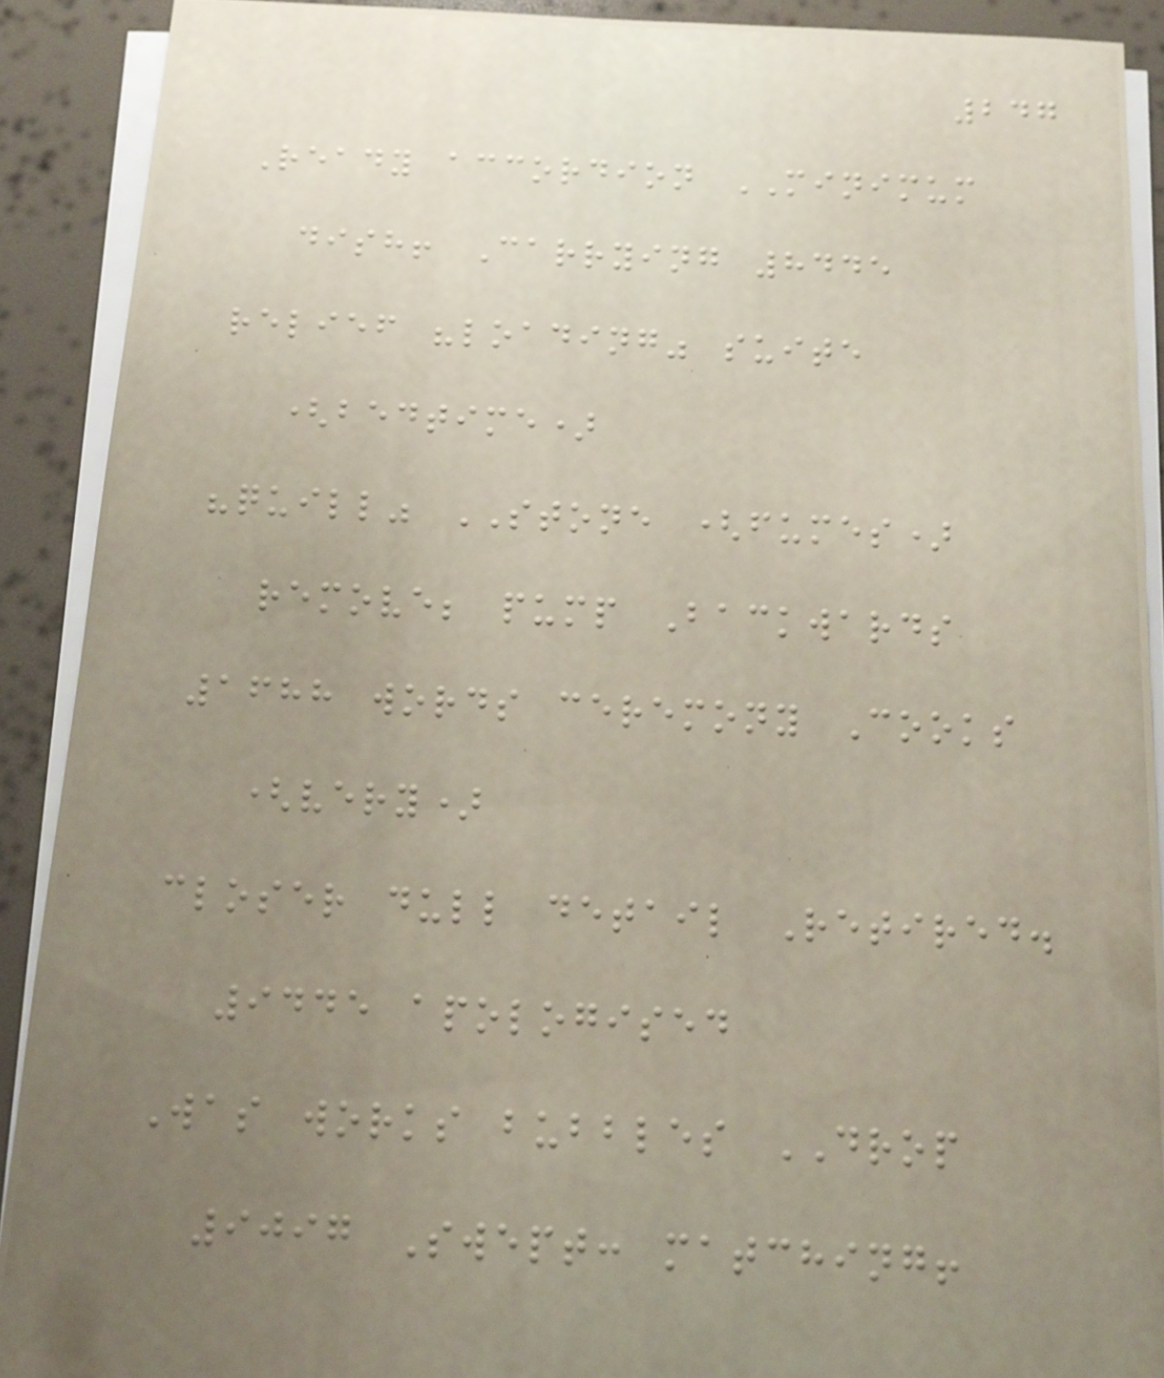247
Ready accordion MINIMUM
dish! Carrying 8445
relief "loading" suite
(bedtime)
"quill" STONE (fumes)
remove; pump Backwards
1688 words ceremony Cooks
(very)
closer dull detail Retired.
9445 apologised
Was works bubbles DROP
9097 Swept: matching!
